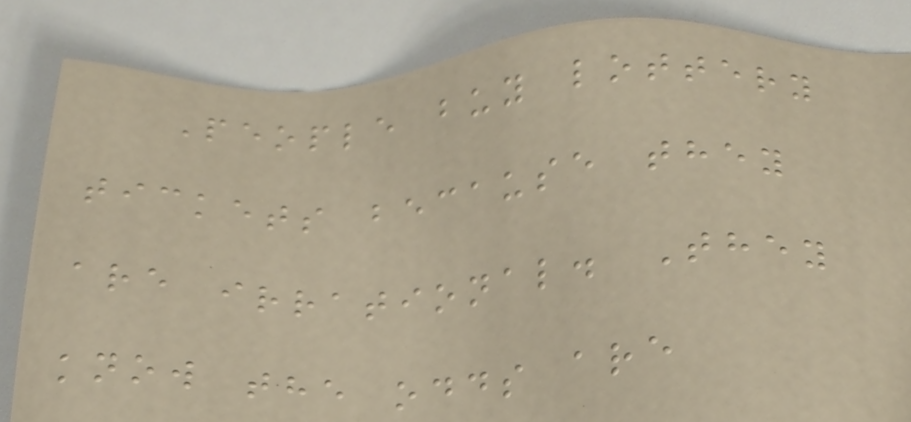People buy lottery
tickets because they
are irrational. They
know the odds are
